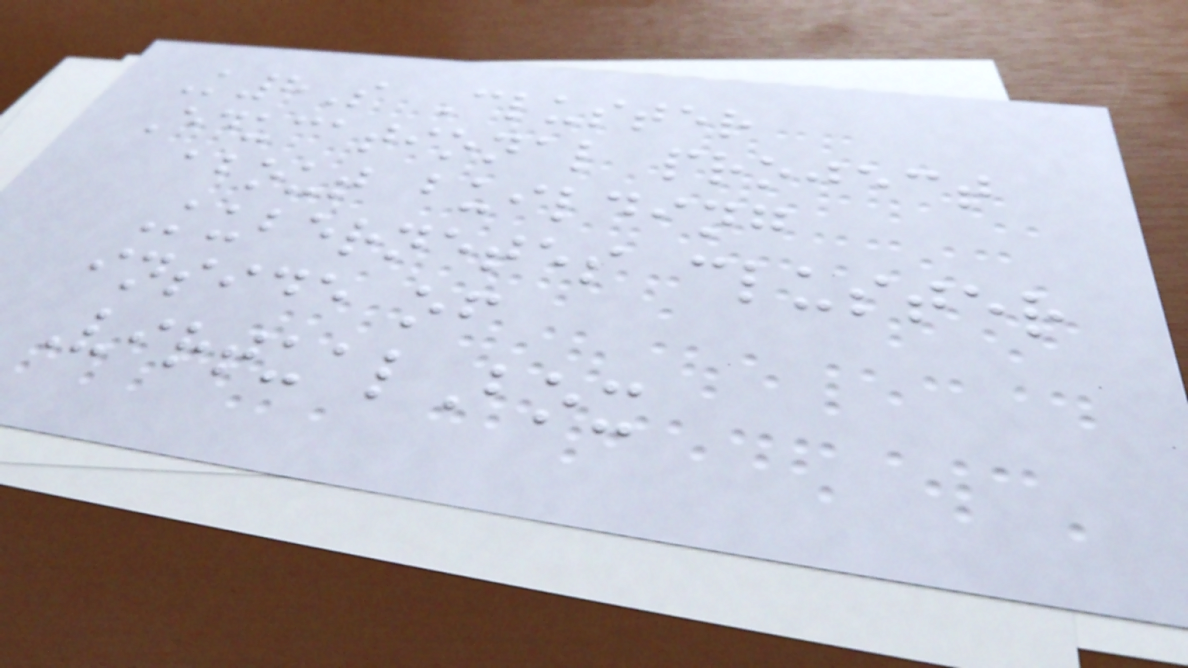K8S Cluster
Educational project
about building
Kubernetes cluster
inside of
VirtualBox
